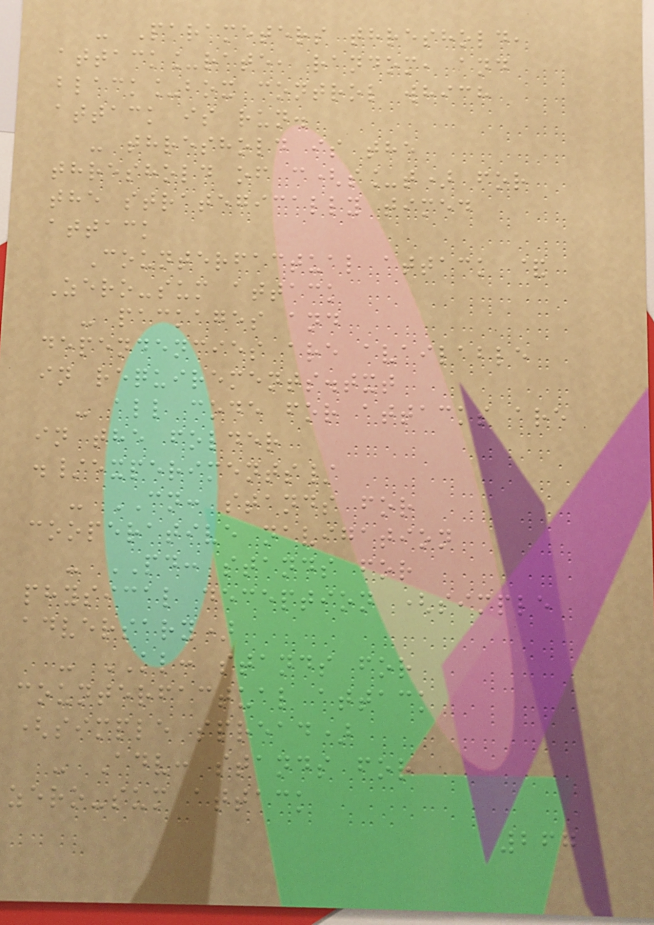- Parameters threshold,
attack_rate, random, and
black_box control which
attack is run.
- threshold is the
threshold of c(s_t) for
the strategically timed
attack
Counterfactual attack &
Zero-sum attack
- packages and
dependencies are available
in requirements.txt
- all code for attacks are
in the folder
./experiments/
- CN: stands for
cooperative navigation
- PD: stands for
physical deception (simple
adversary)
- KL: stands for
counterfactual attack
(simple spread)
- Adv: stands for
zero-sum attack
267
